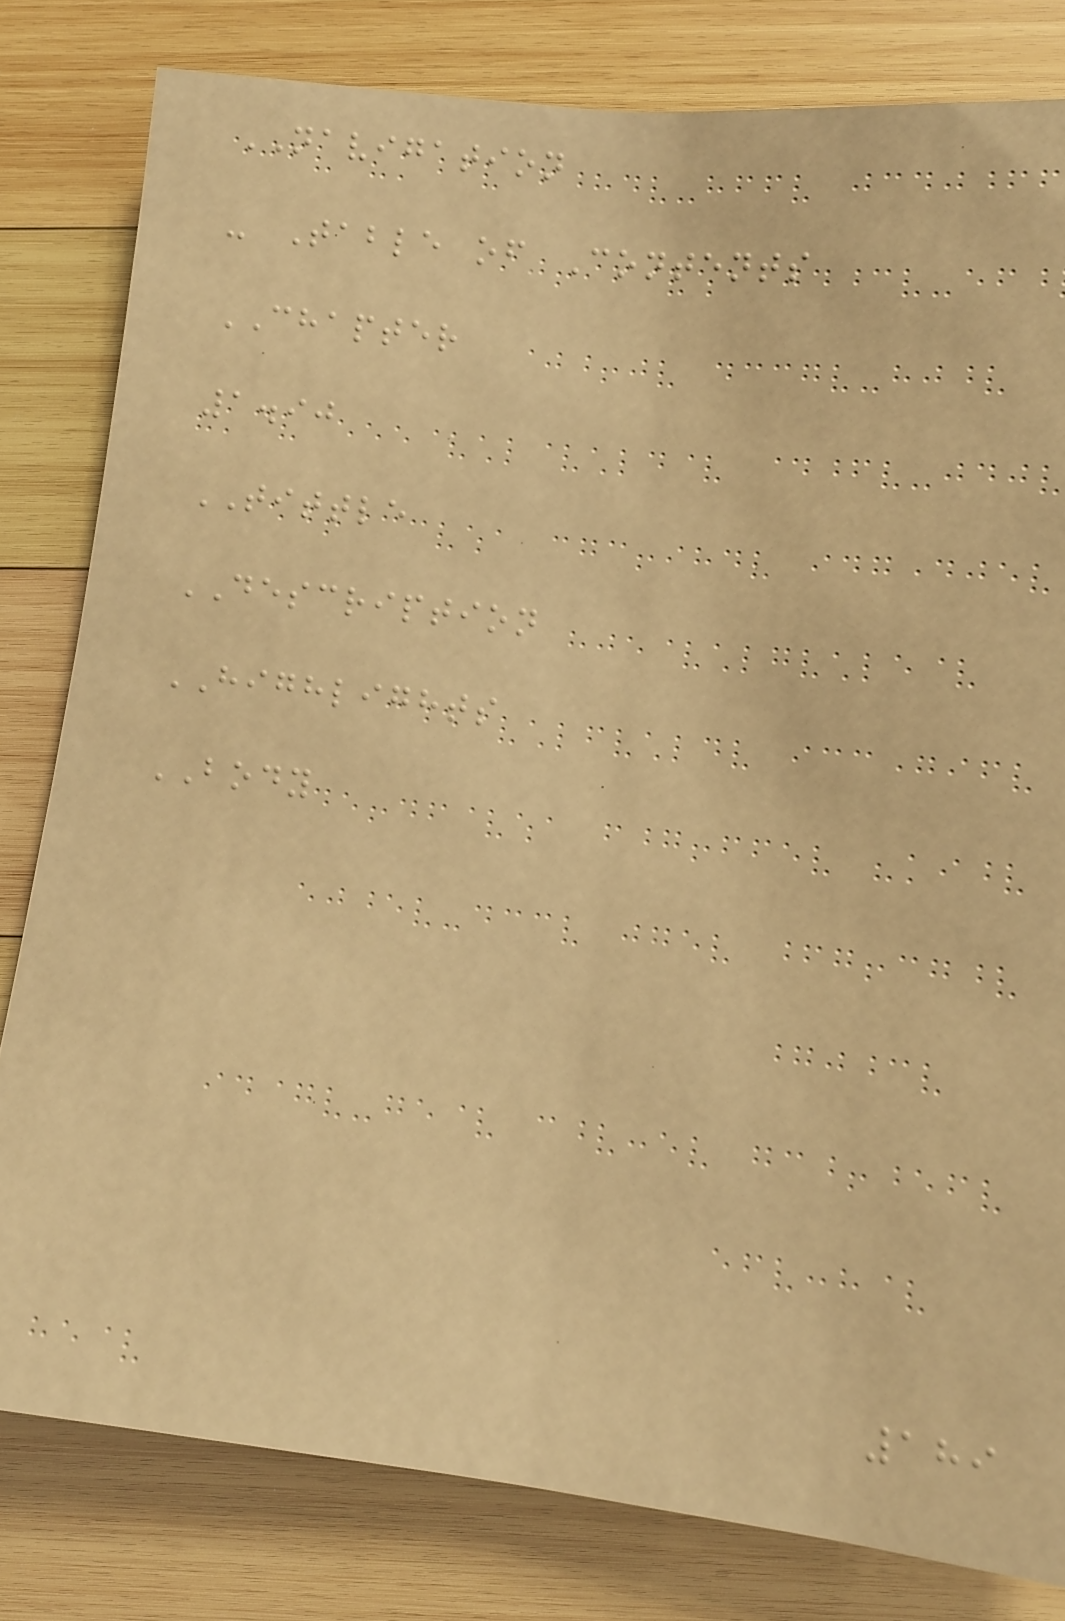NAVIGATION
- Table of Contents
CHAPTER
1.90
TITTLE
DESCRIPTION
HIGHLIGHTS
BODY
189
